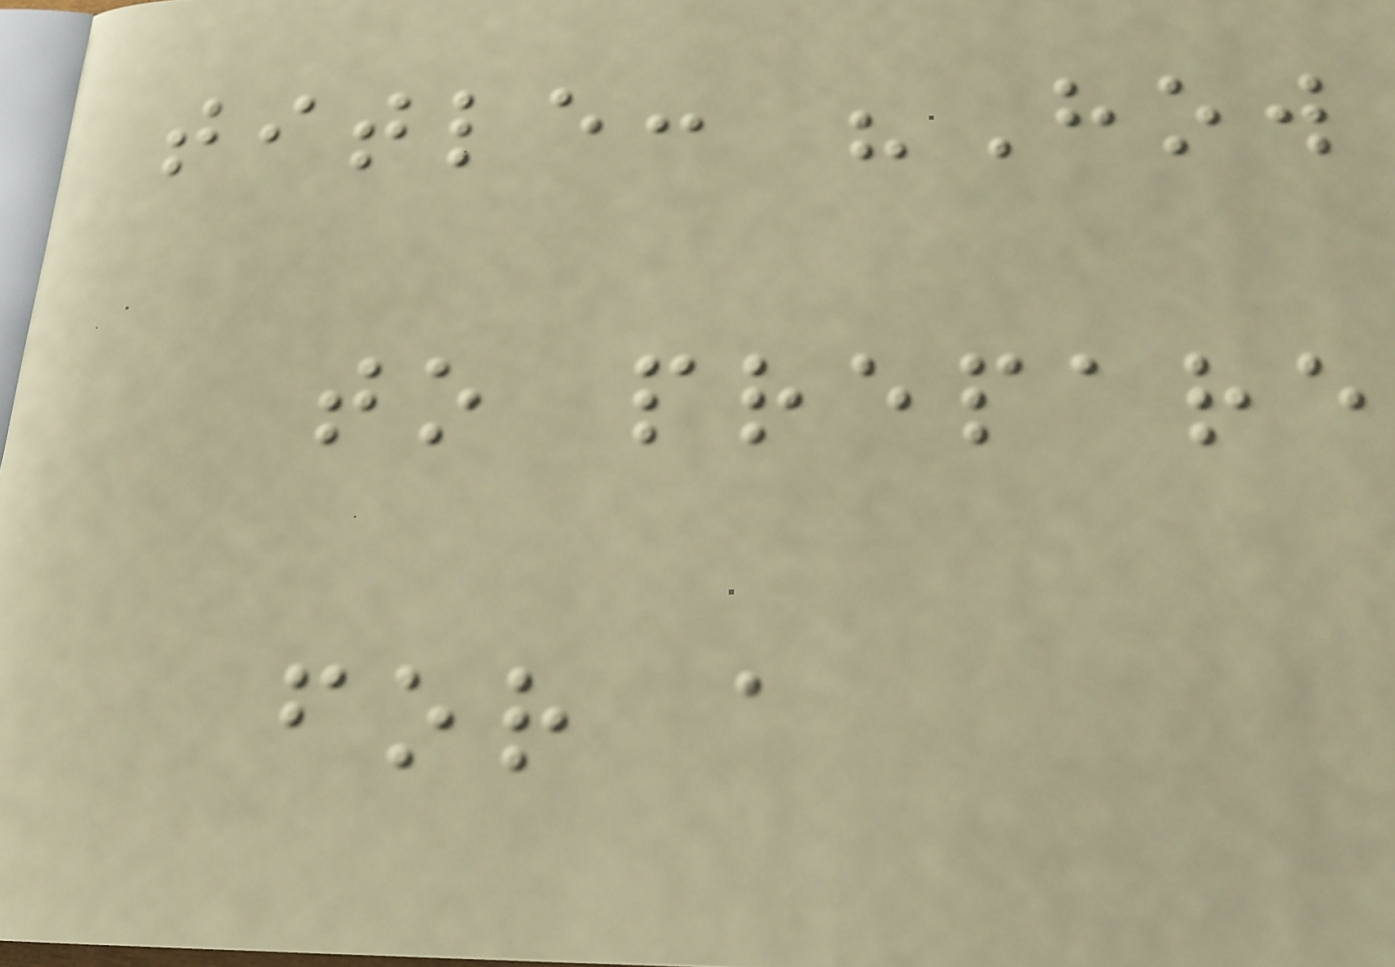title: "How
to prepare
for a
